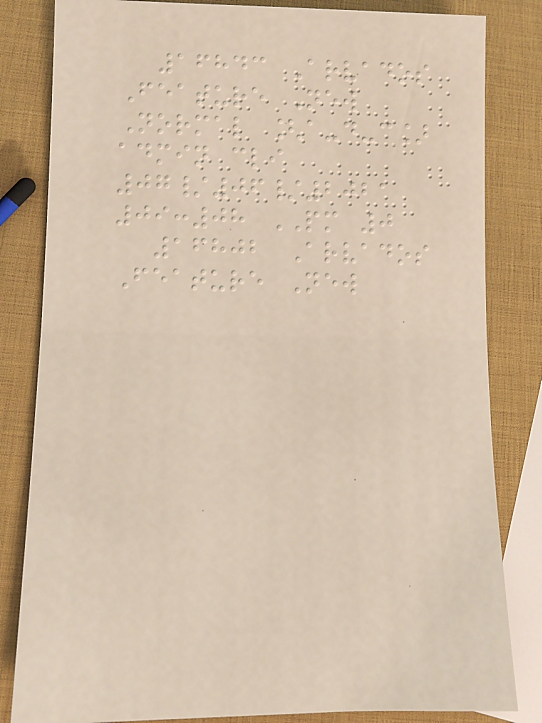16843 Arvados
Feature New
Normal [a-d-c]
admin cli
07/06/2021
09:08 PM 0
16802 Arvados
Feature New
